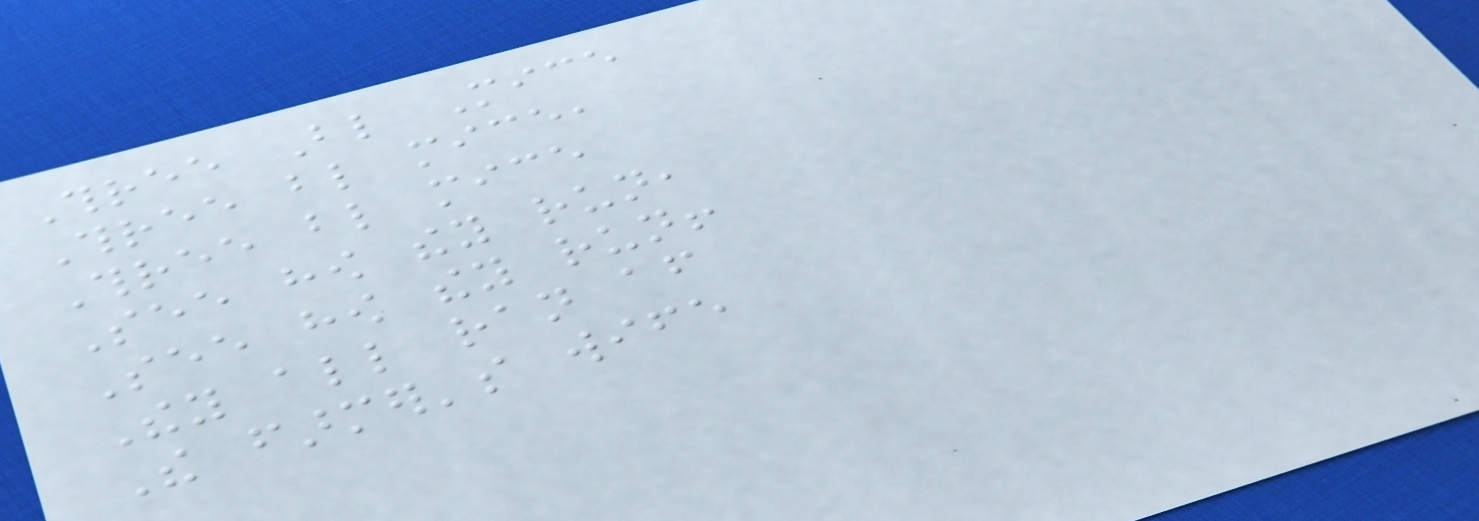Three Blind Mice
Three blind mice,
Three blind mice
See how they run,
See how they run!
They all ran after
The farmer's wife
